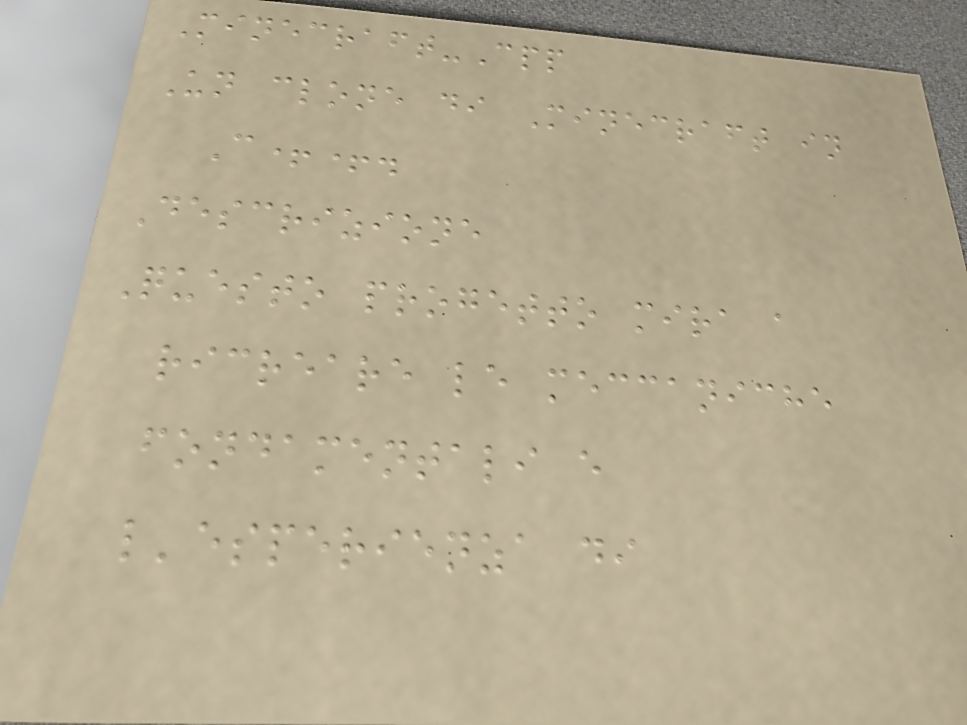Minecraft-Cpp
Un clone di Minecraft in
C++.
Descrizione
Questo progetto mira a
ricreare le meccaniche
fondamentali e
l'esperienza di
